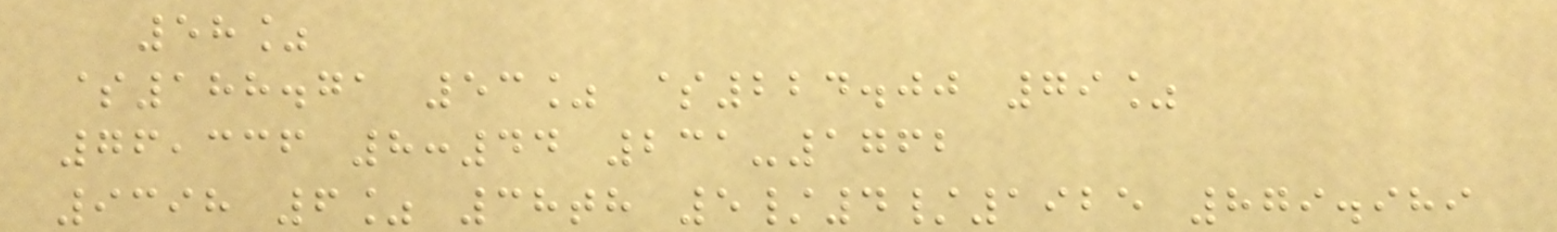58%
$188.71 53% $224.00 79%
76,336 8:44 231-1762
9398 6% 38th 5/4/1925 879.989
